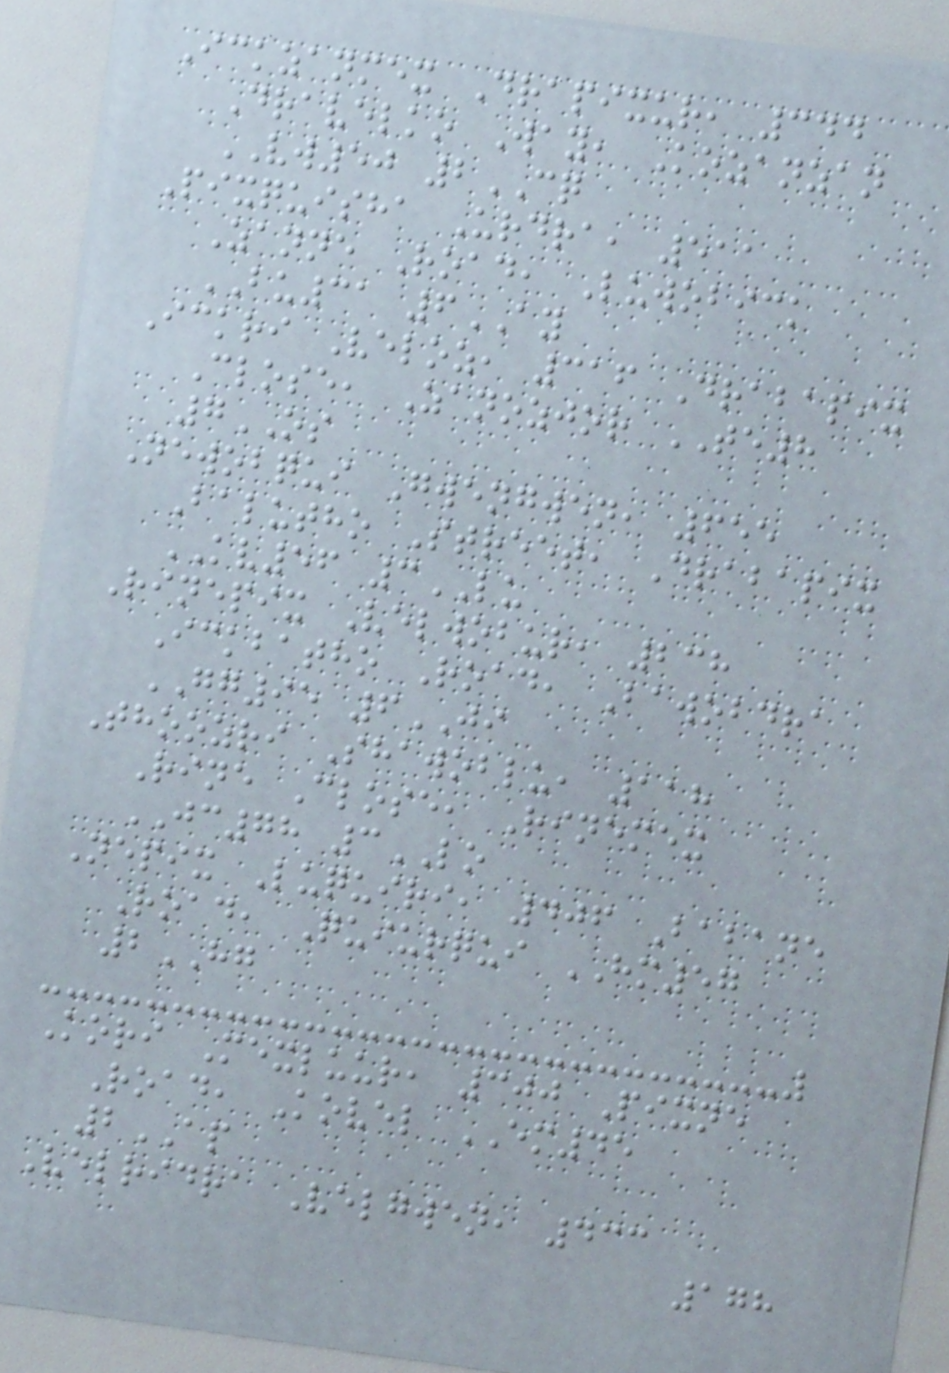Ickzanmex Drapixur, 344
Dravelko Way, Kozanzan
VW50 2CQ
Pixquisha Urdra, 511
Zanne Road, Luwobick
BU31 6AY
Ickri Veloz, 316 Drabapix
Close, Zanozjor TE8
7OS
Newobqui Gwengwen, 655
Balutho Street, Drabapix
KV56 3LU
Rinepix Velwobur, 238
Ickbatho Road, Bawobdra
GG95 6JI
Thoozri Shawoblu, 118
Rine Close, Rinemex
JC78 3LO
Nepix Luquiri, 406 Babane
Road, Quiurqui HM57
2HG
Kori Mexluur, 300 Pixne
Road, Kovel EM45
2AP
Velridra Velgwen, 433
178
